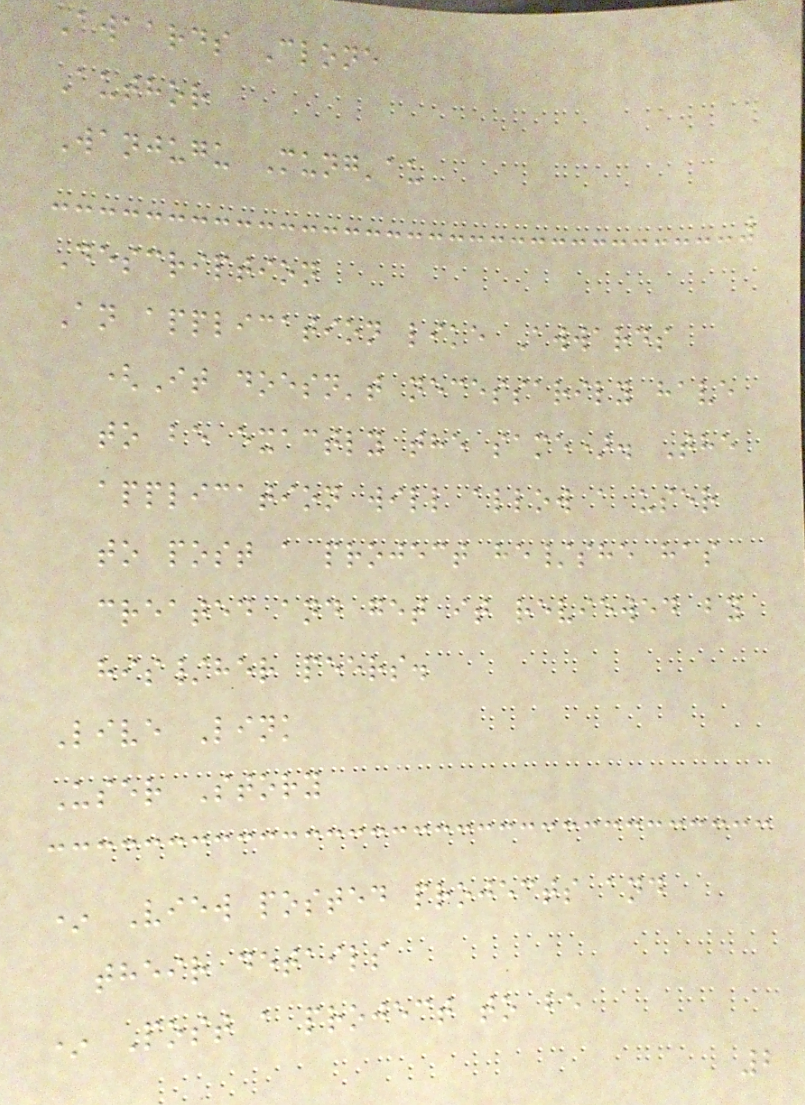Awaards Clone
Author
Wanjugu Mung'au
Description
An application like Awwards
(It doesn't necessarily have
to be exactly the same). The
application will allow a user
to post a project he/she has
created and get it reviewed by
his/her peers.
Live Link
User Story
* View posted projects and
their details
* Post a project to be
2
